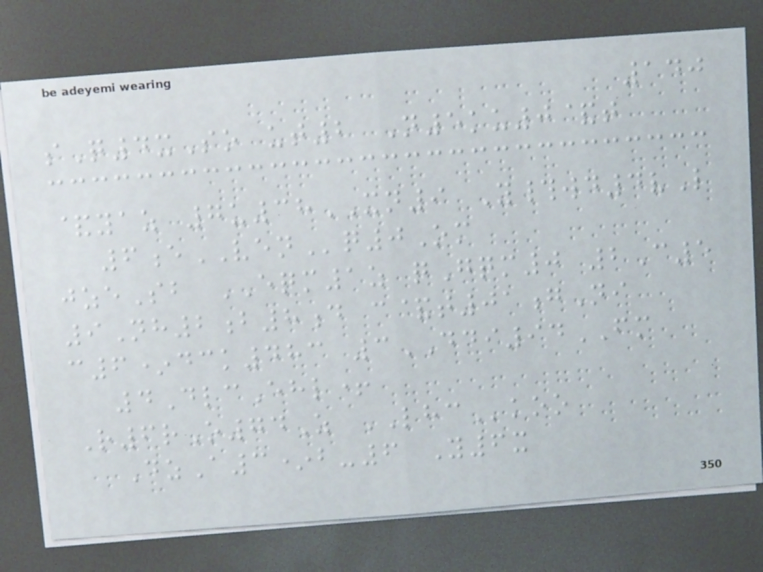140
sQ4xSo ut2 N5ku0&t
&yaz 7u38XN9 Y#wd4vL
6eVENq0Om
jzeSb EQM1z qGqm0 2C5
9Nh2b8d c&t01gNi
c6*dck483 3DDI94FM
4DlcEhl+
R6rO74Z LHCkoo
DzA3*b-6 Y6x
